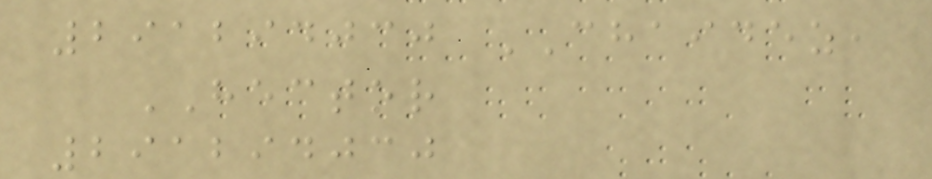291294030 CHAIDEZ,
HECTOR
291294030
